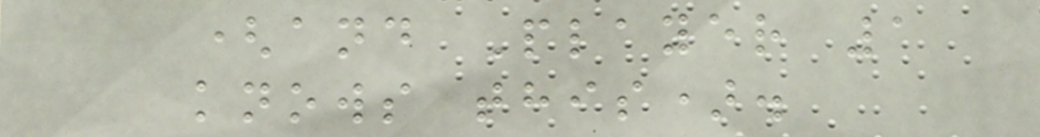(and Player 1
knows this).
